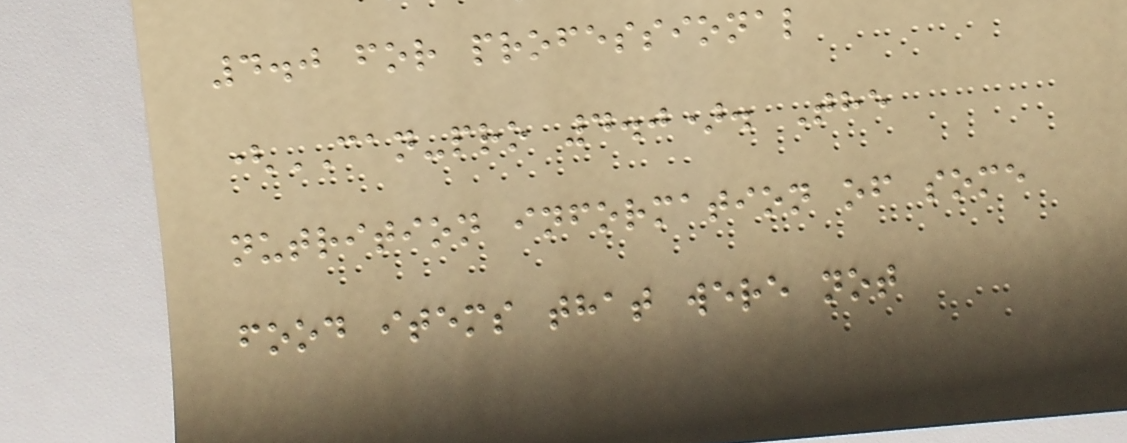4.0 for professional
(CAN-pro 4.0). The
nutrition information of some
food items that were not
